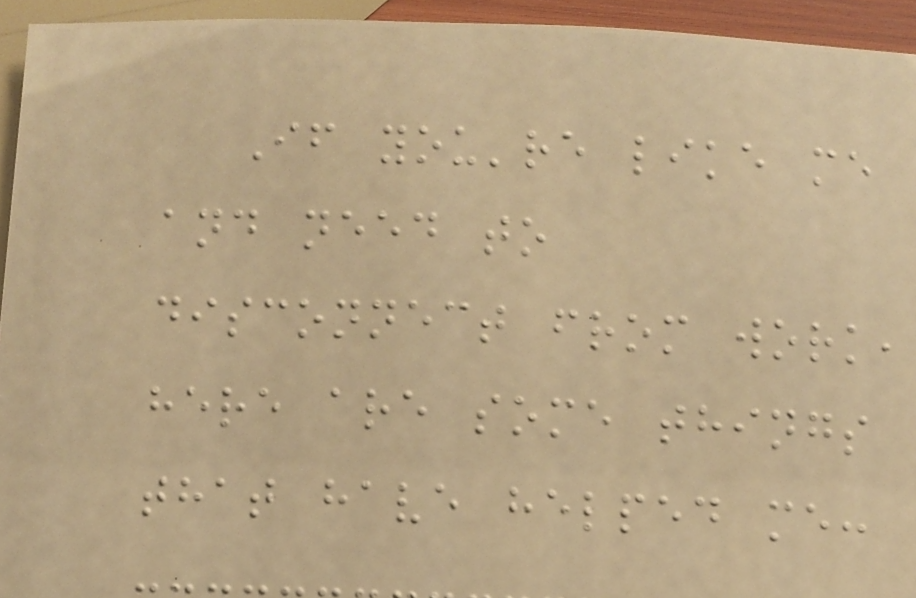If you're like me
and need to
disconnect from work,
here are some things
that have helped me:
